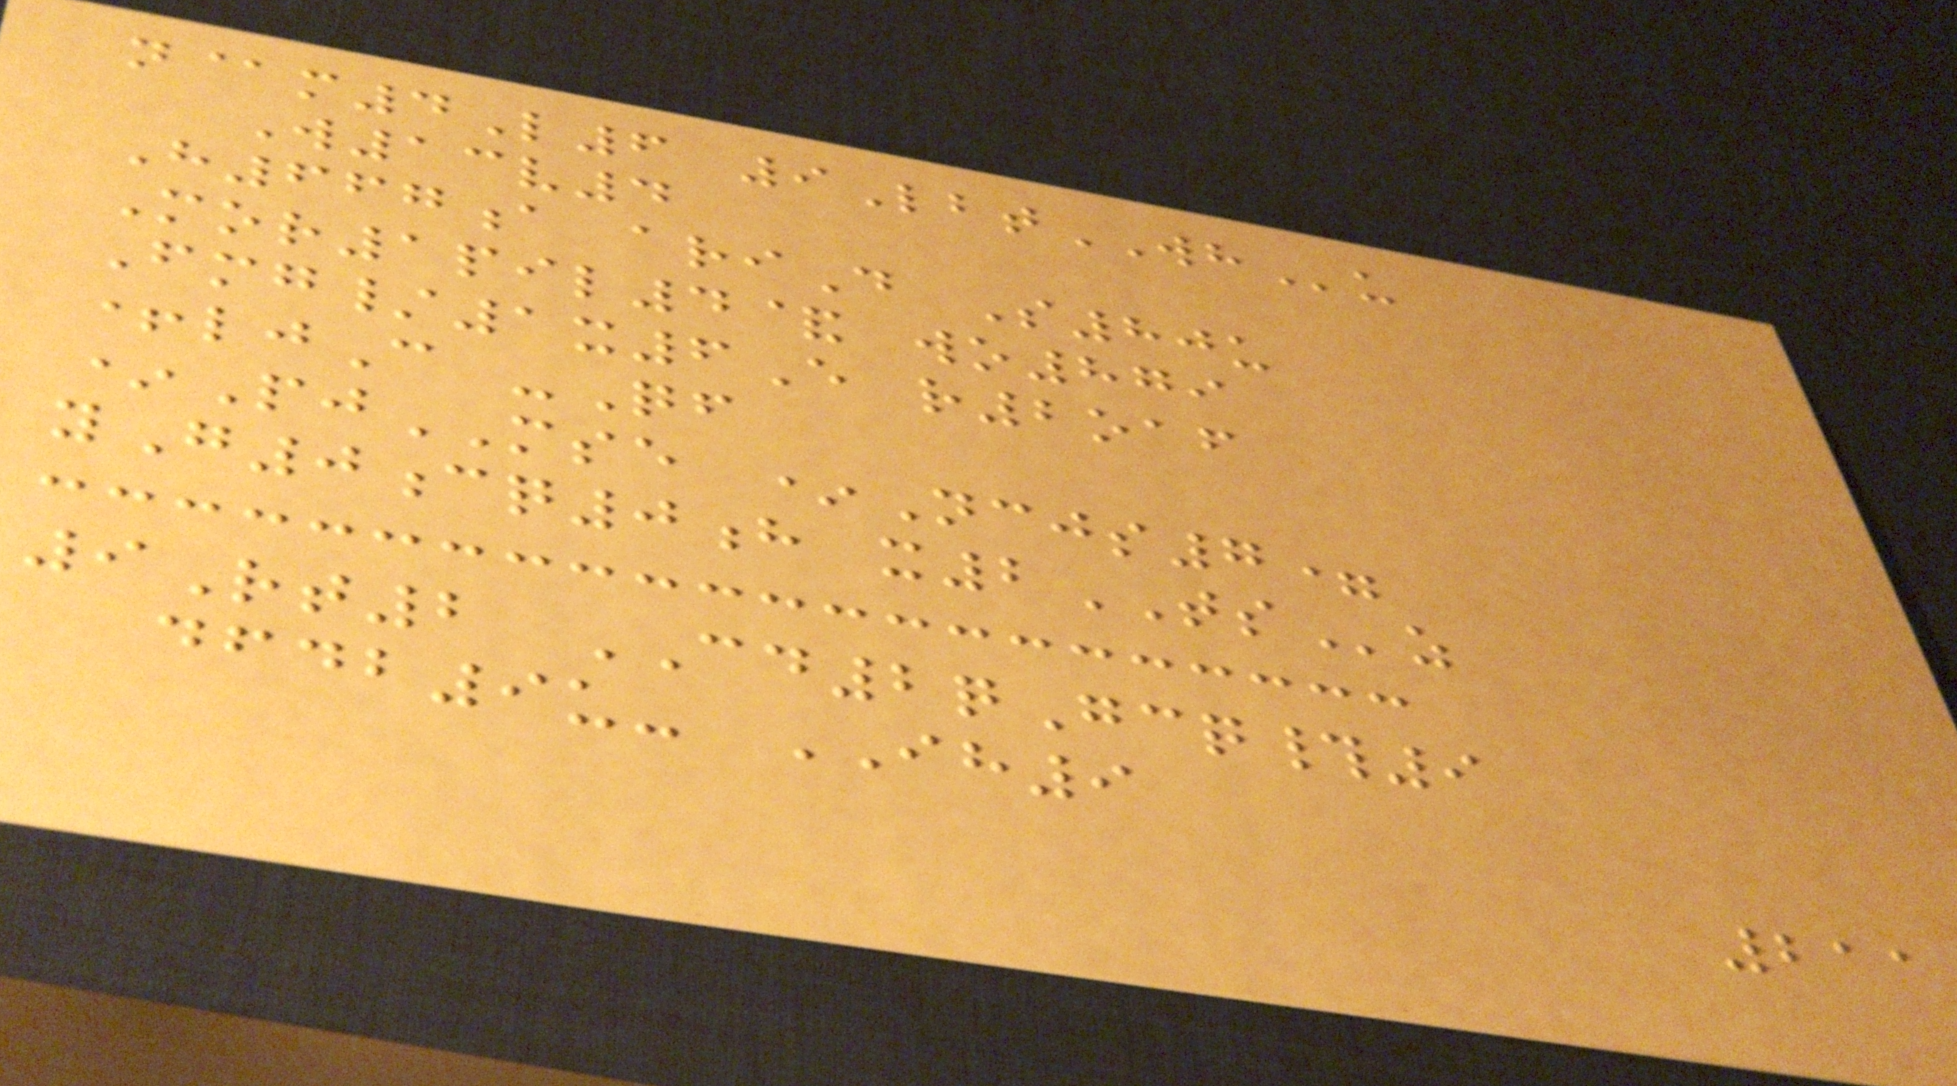n@m4L6 9LbtWHu
W13v4
H667a ariD S80u
Mor1pil4& wo879
Fmg/1x6E r2oaf
+ljC -Qf
*PjMSE *Ncjs7=
yG0cq0h x2TSz
9Rt2 CD2qGcq#9
dfdb9u- IH9
211
